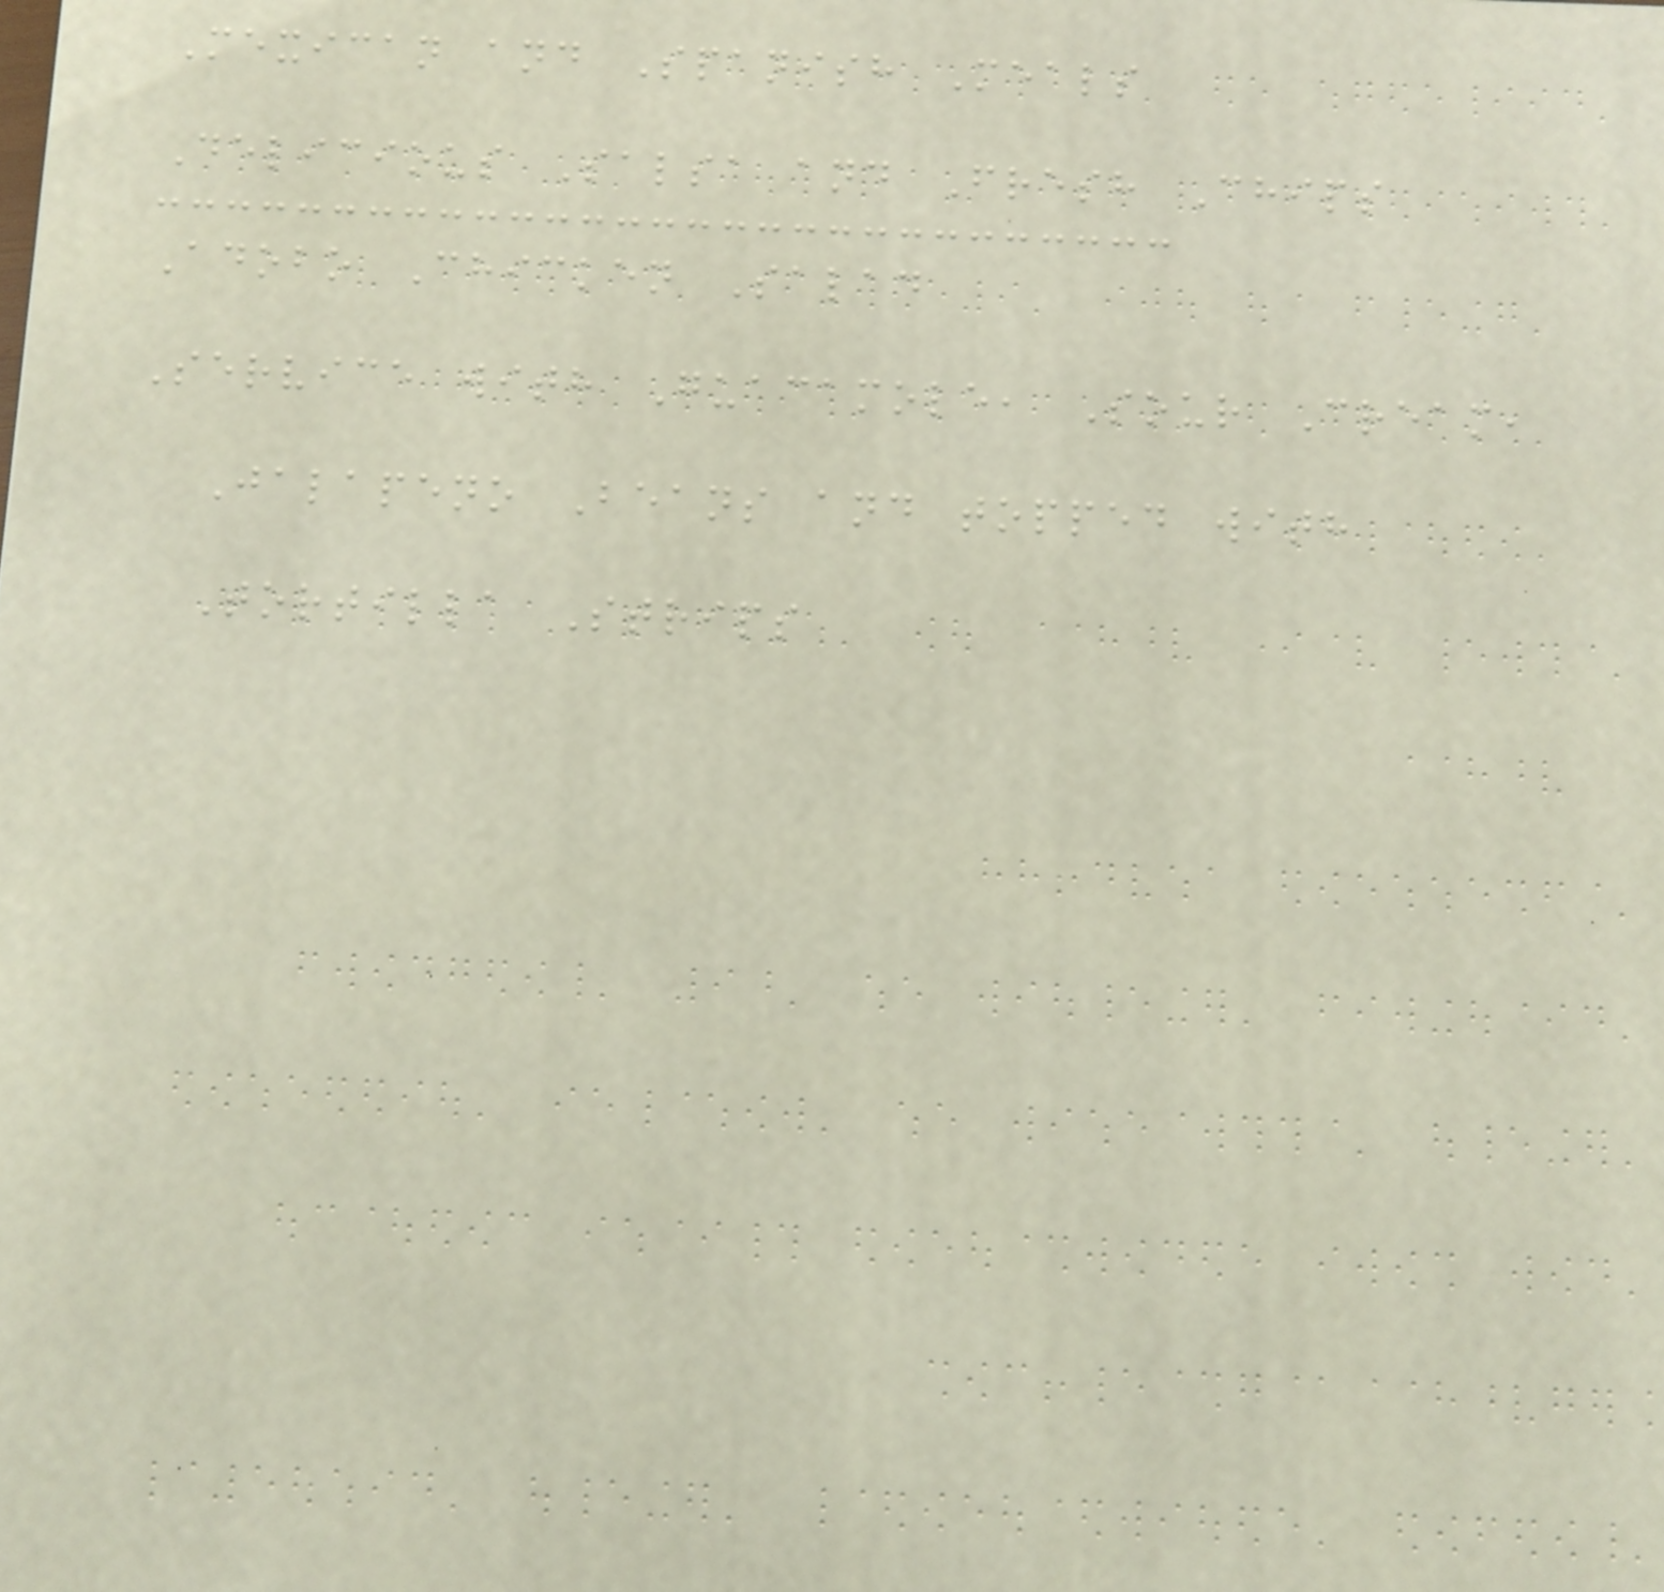Mexican and Spanish Meals
Delicious Salsa and Fresh Chips
Adobo Chicken Salad
Service with Guacamole, Sour Cream,
Jalapeno Beans and topped with
Tortilla Strips
